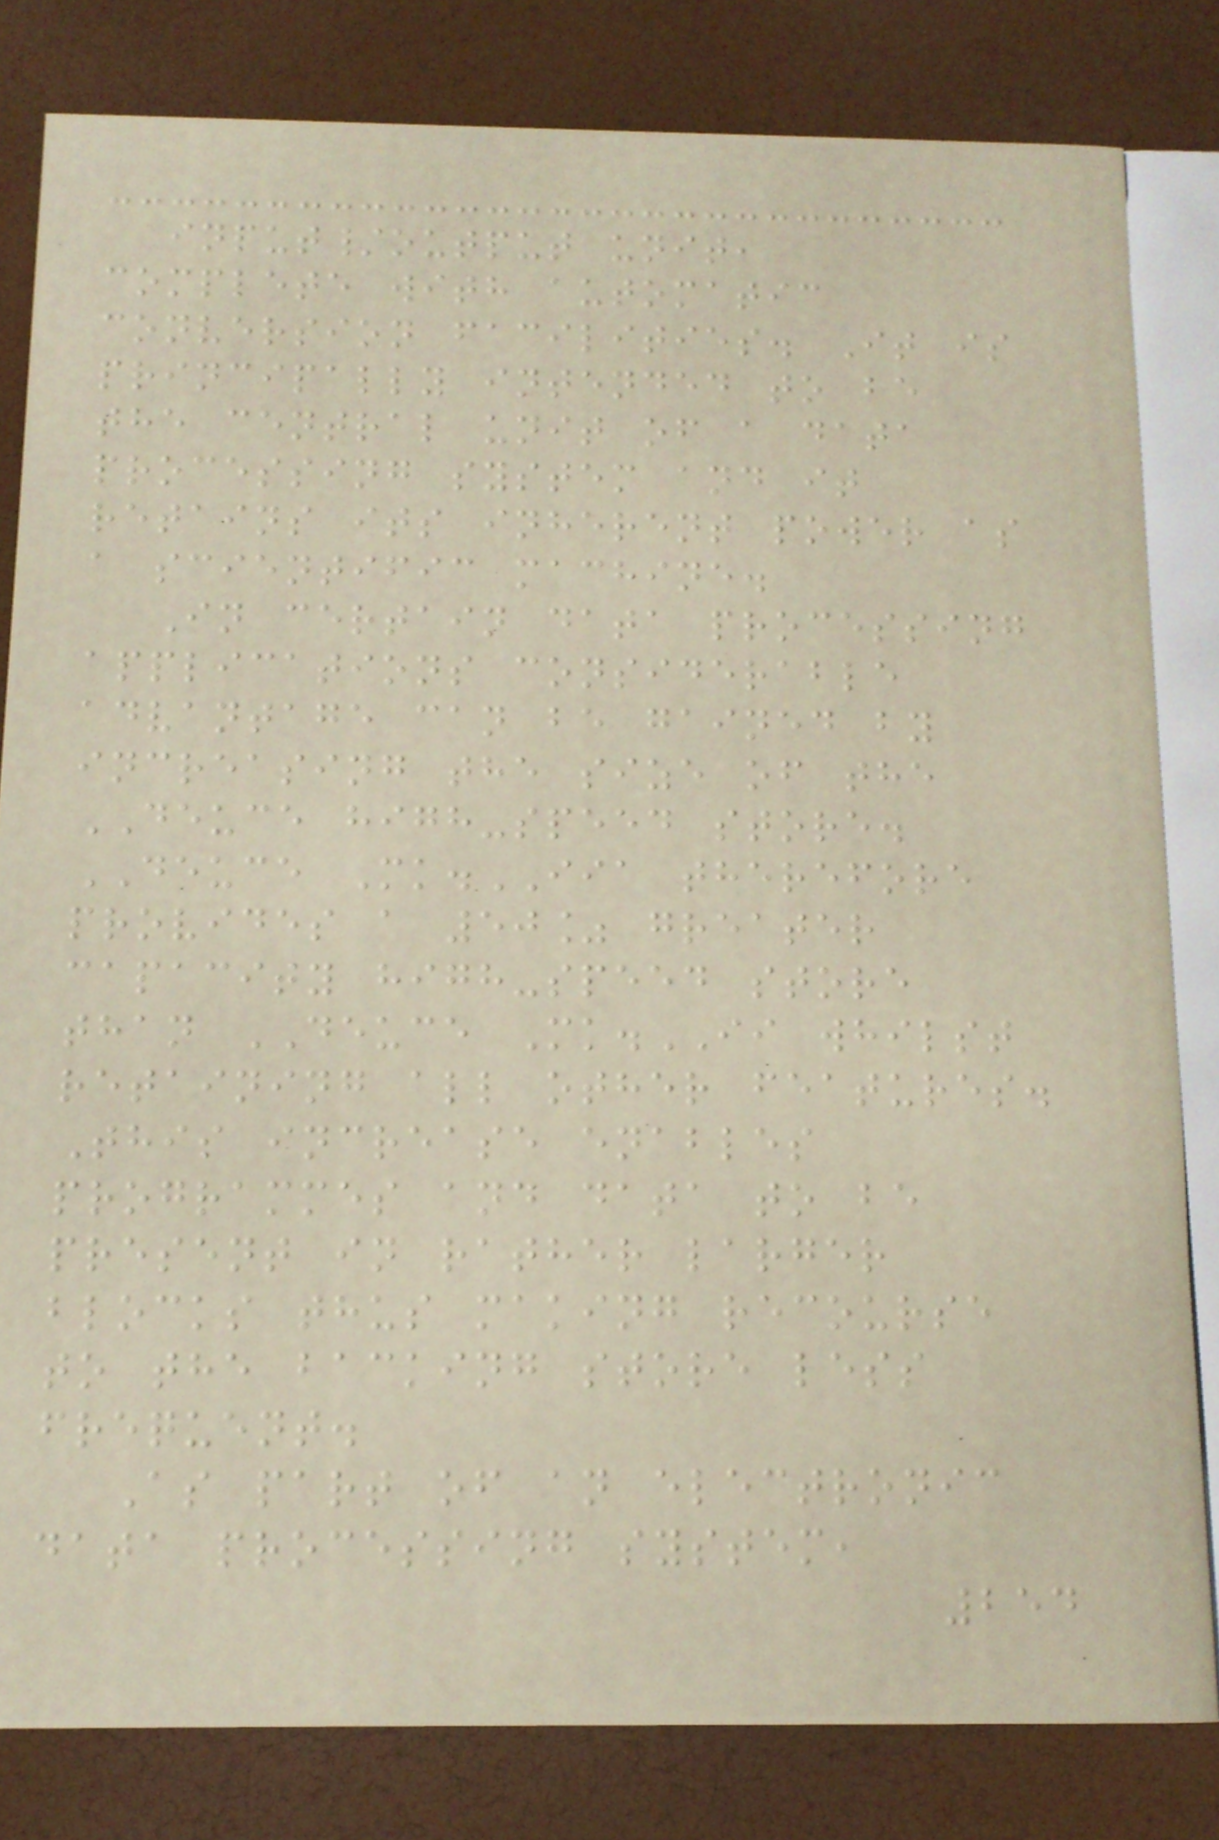input/output unit,
complete with automatic
conversion facilities. It is
principally intended to be
the central unit of a data
processing system and it
retains its inherent power as
a scientific machine.
In certain data processing
applications considerable
advantage can be gained by
increasing the size of the
DEUCE high-speed store.
DEUCE Mk.IIA therefore
provides a 50% greater
capacity high-speed store
than DEUCE Mk.II whilst
retaining all other features.
This increase enables
programmes and data to be
present in rather larger
blocks thus making recourse
to the backing store less
frequent.
As part of an electronic
data processing system,
254
